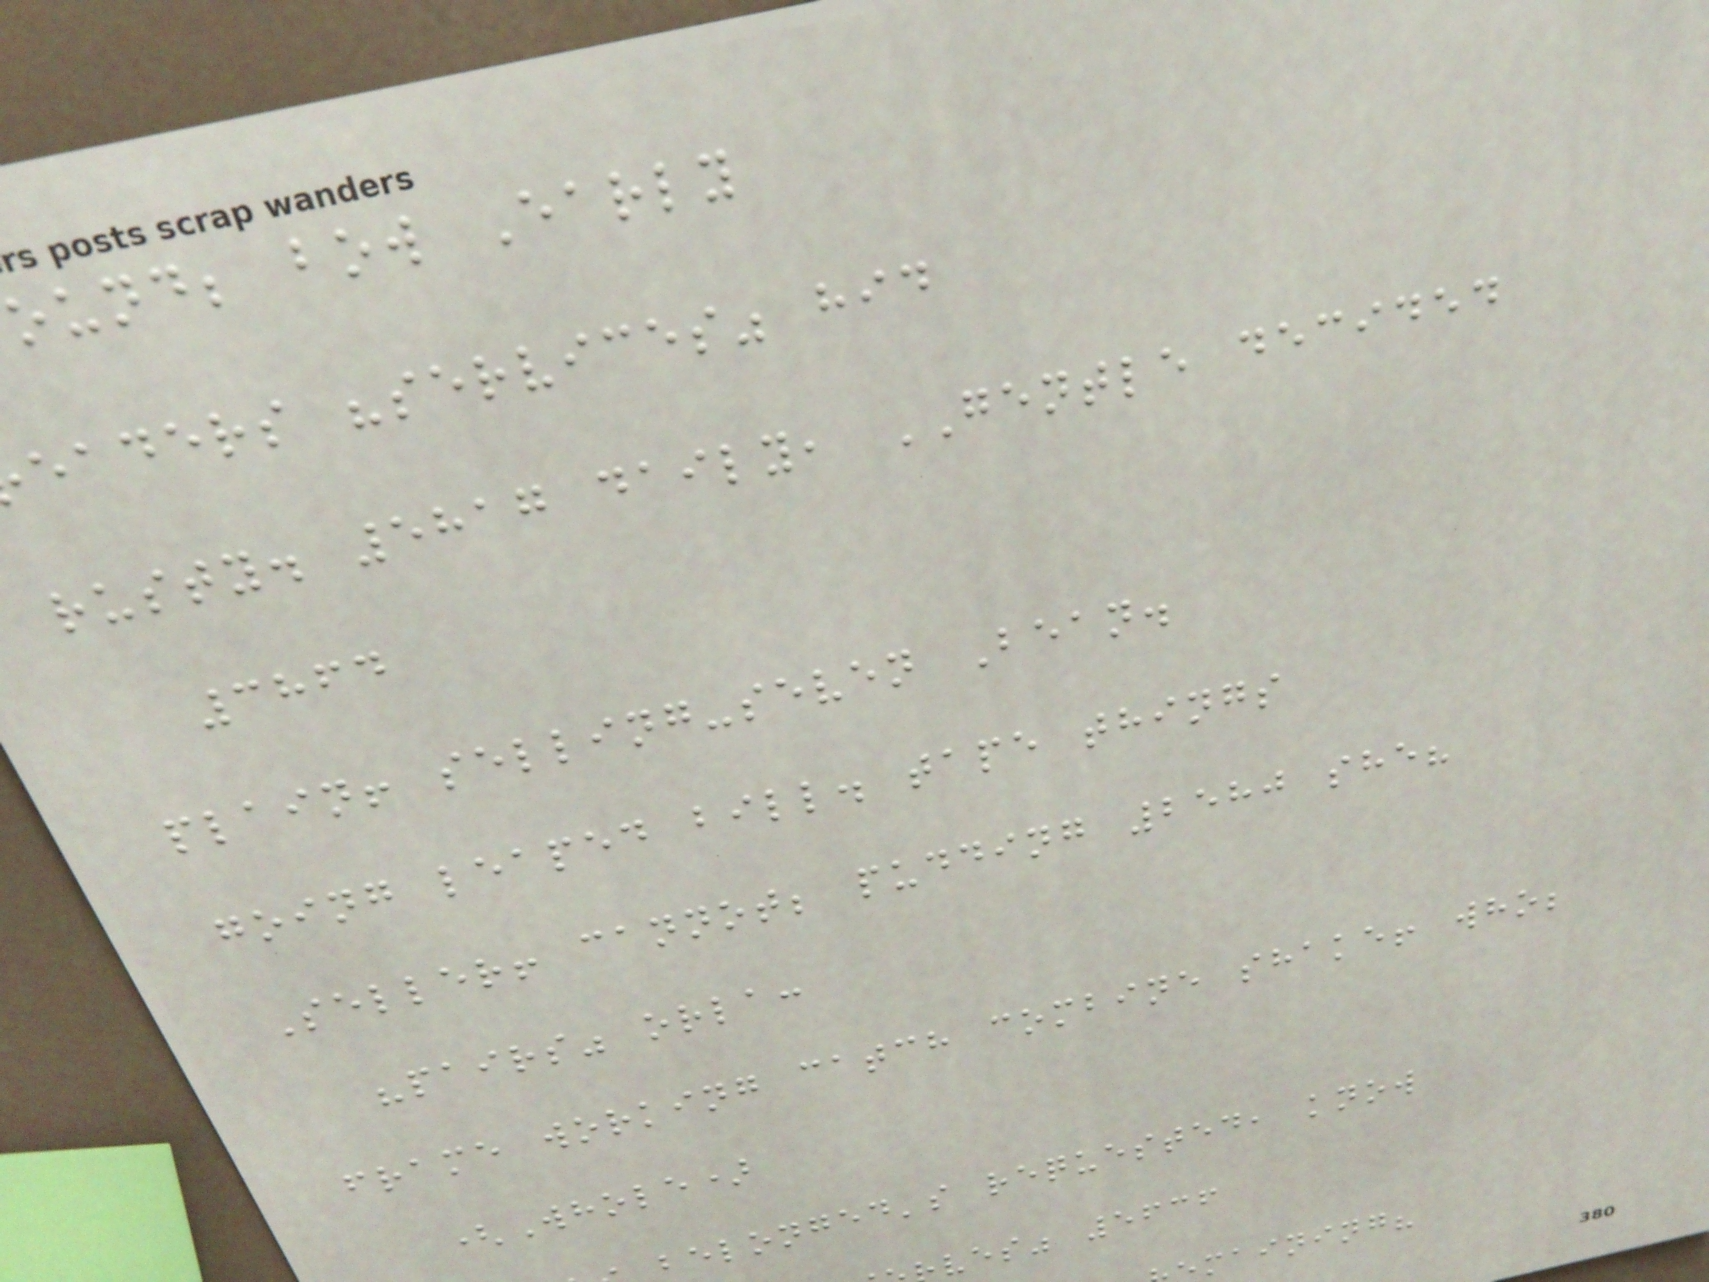ound; bow Early
eaders "services" hid
rusty. 5817 daily, GENTLE decided
3864
plain! selling-seven Bean.
going leaped bill. tape things
Seller! cannot; pudding 2580 she?
"pairs" orla:
frame working catch combine shake! who;
(Whole)
belonged's requested, know
ves" 5636
